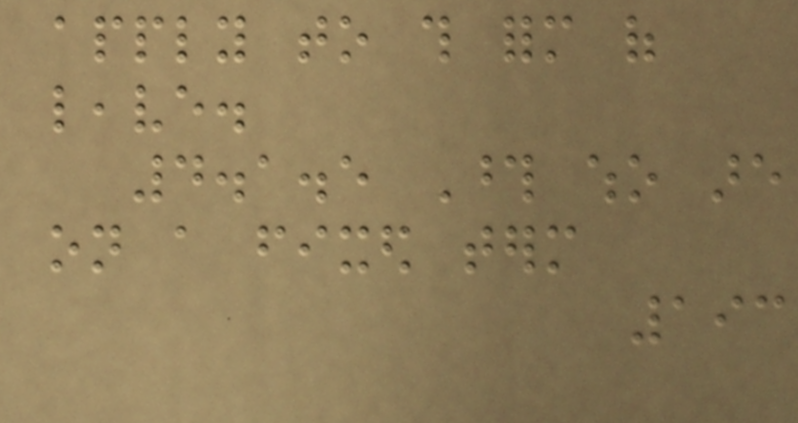apply to this form of
leave.
4.1.5 Those who are
on a fixed term
193
